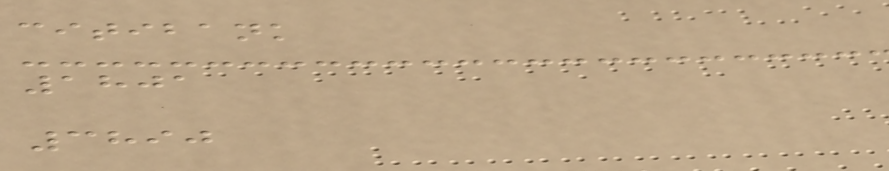citibank
1801
3890
